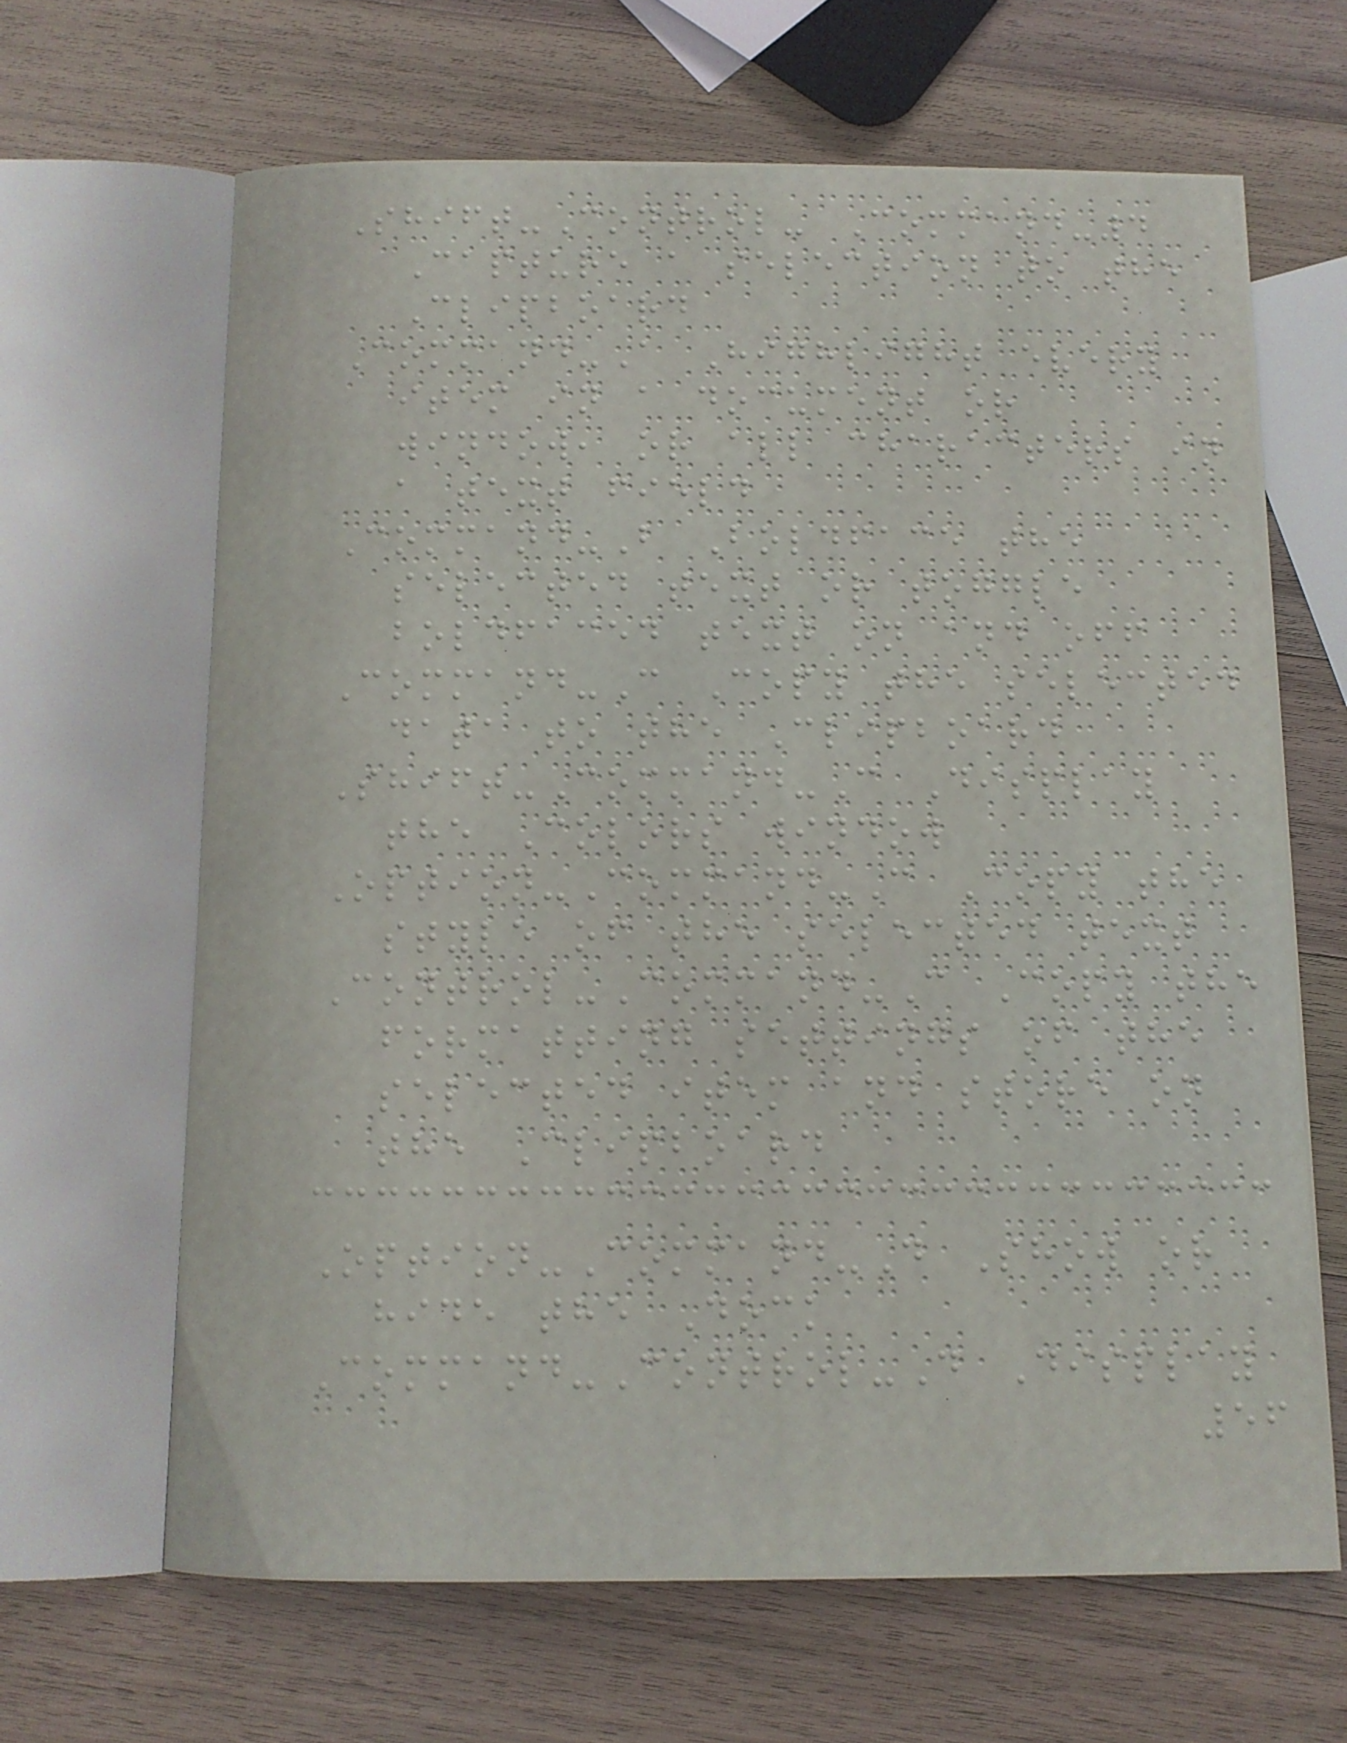Shift-Control- Command-4
Capture a selection to the
Clipboard
Command-A Highlight every
item in a document or
window, or all characters in
a text field
Command-B Boldface the
selected text or toggle
boldfaced text on and off
Command-C Copy the selected
data to the Clipboard
Shift-Command-C Display
the Colors window
Option-Command-C Copy the
style of the selected text
Control-Command-C Copy the
formatting settings of the
selected item and store on
the Clipboard
Option-Command-D Show or
hide the Dock
Command-Control-D Display
56
